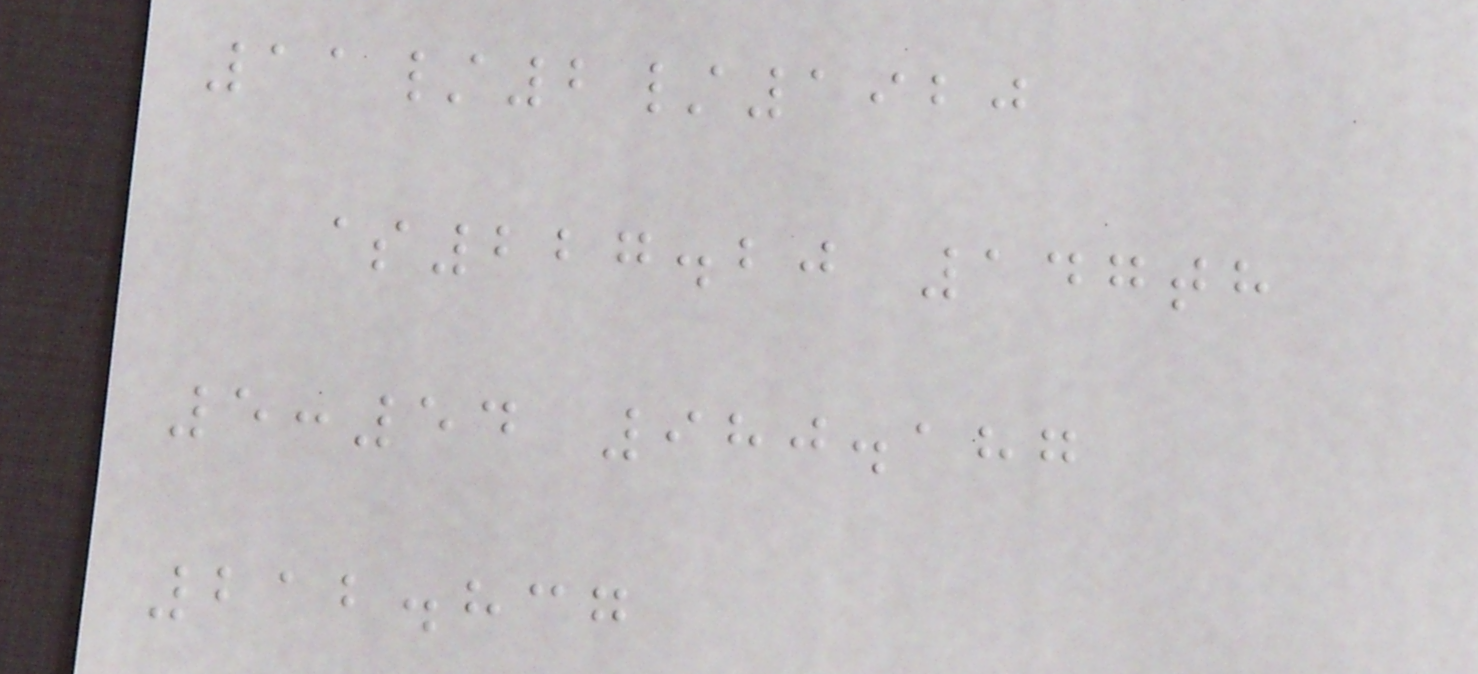11/2/1920
$227.20 147th
5:54 980.187
212.837
